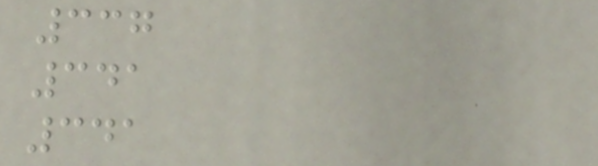337
341
341
